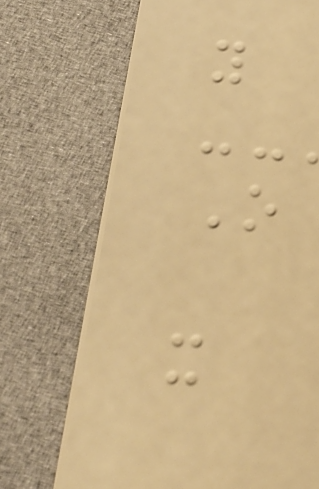y
O
x
